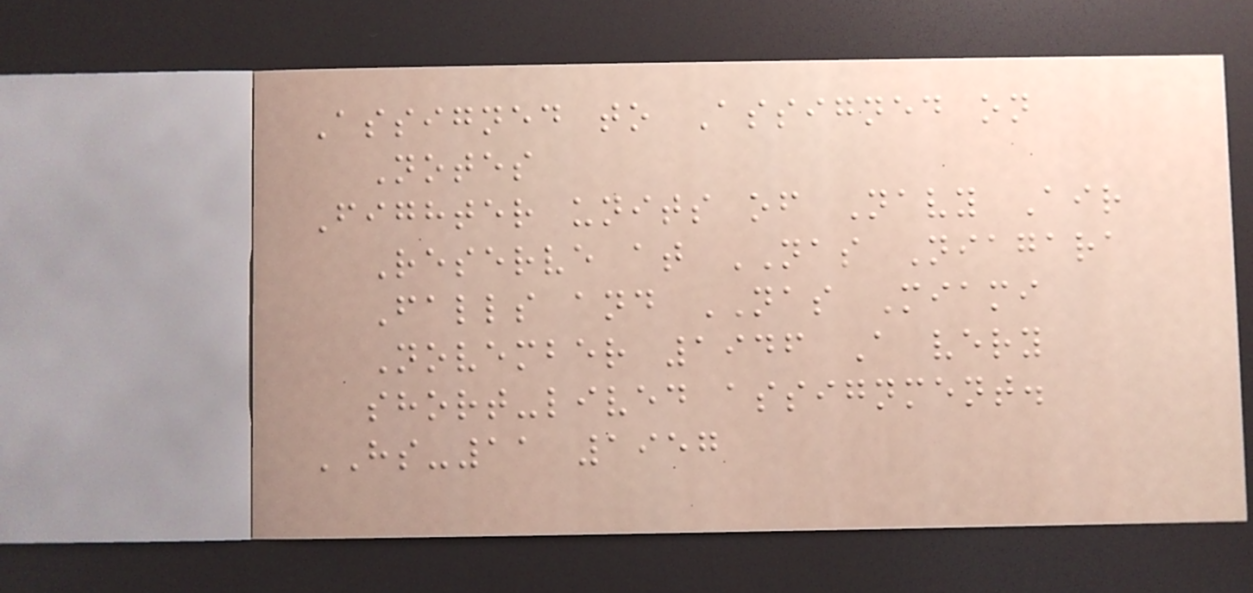Assigned to Assigned on
Notes
Fighter units of Navy Air
Reserve at NAS Niagara
Falls and NAS Miami
November 1946 A very
short-lived assignment.
HS-11 1957
